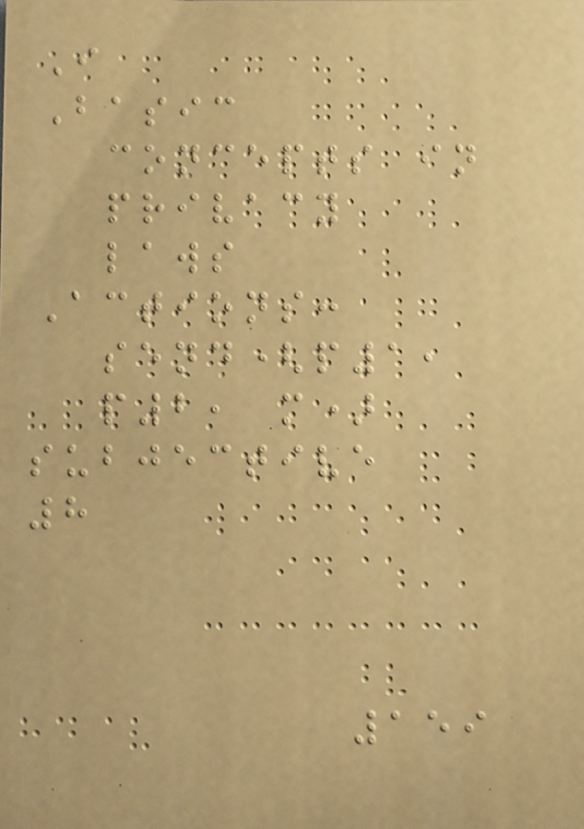I
Basic
concepts in
privacy
laws
Actions:
send(p1,
p2, m)
subjective
8
159
